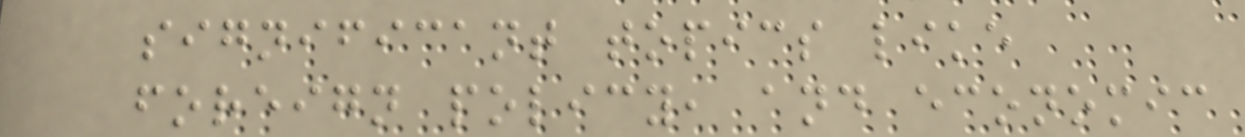significant topics like
foreign policy, and economic
